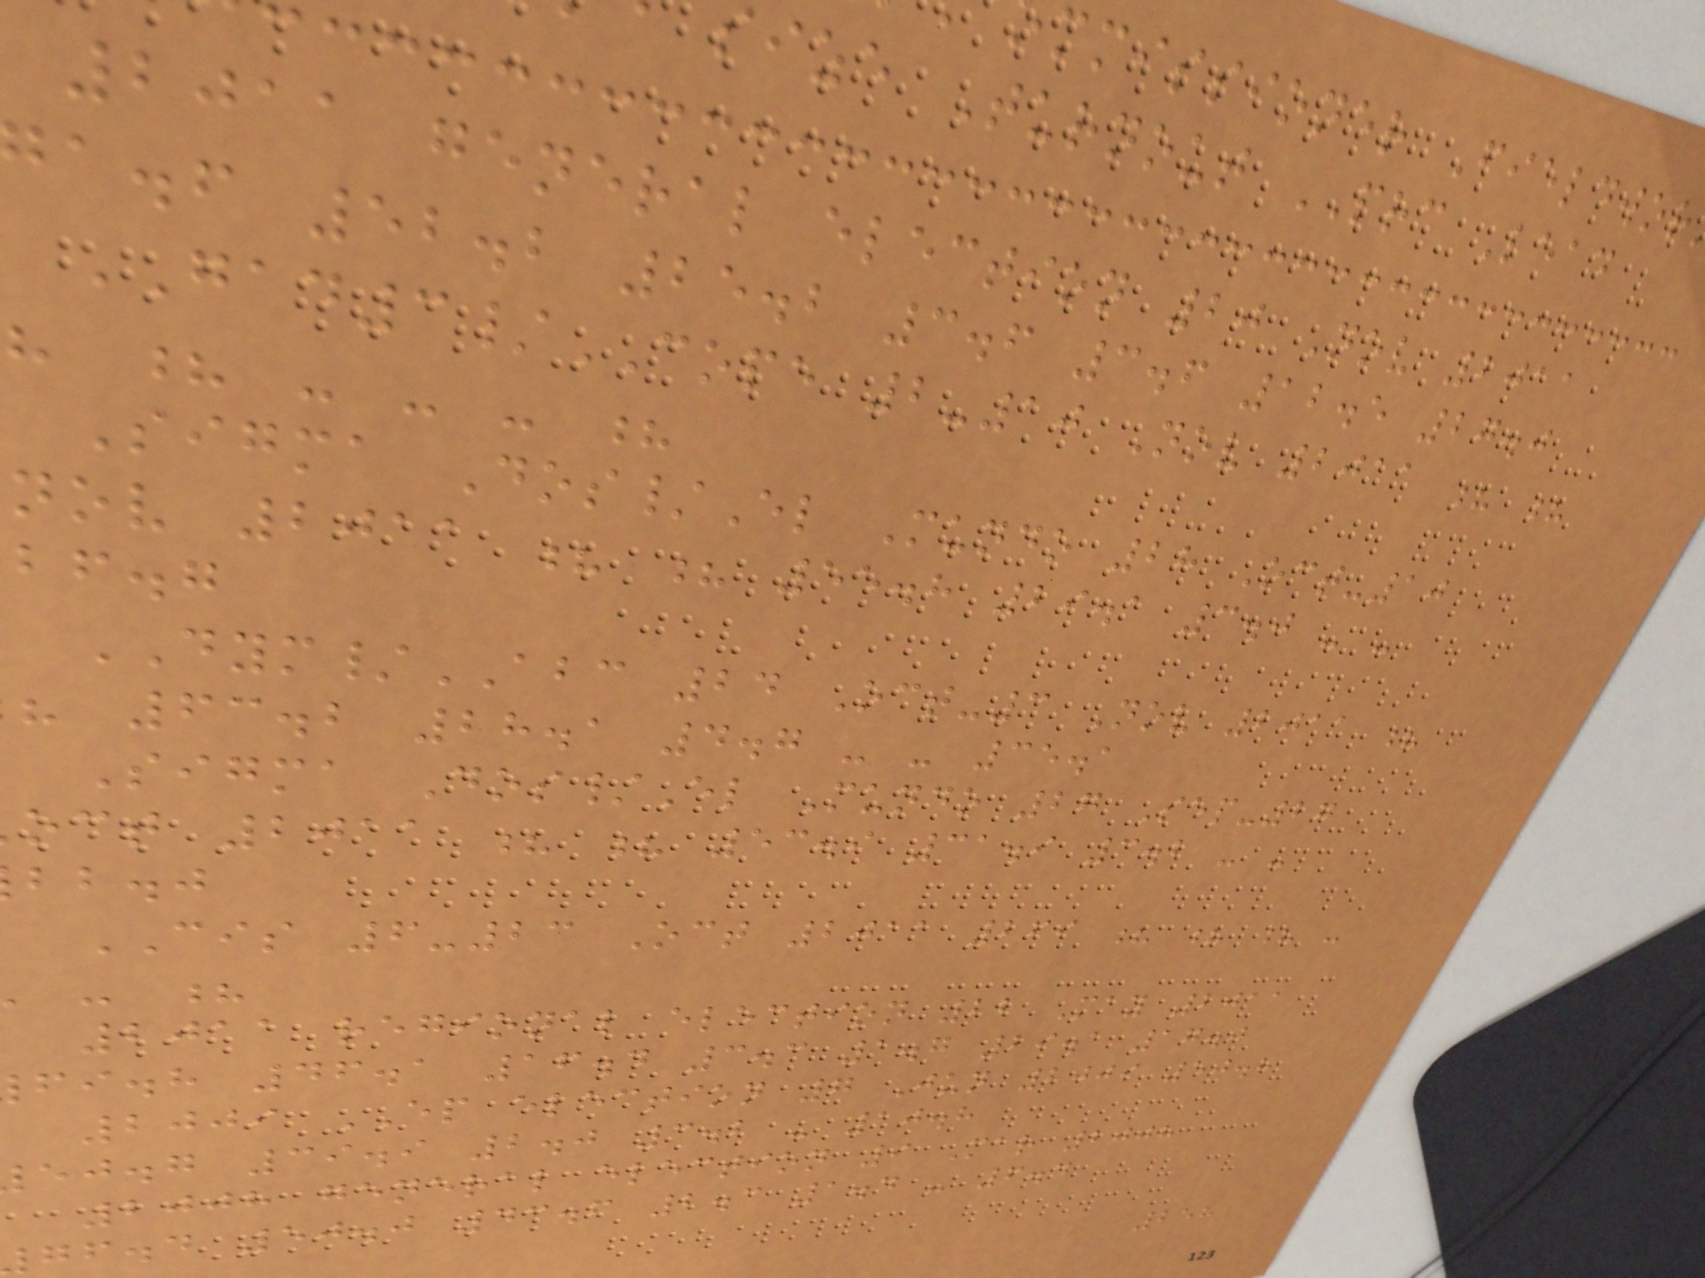mmissioner Fieldwor
size Turnout PRC Lead
2011 general election 20 Nov 2011
a.f 52.2 25.2 3.6 3.6 12.5 27.0
GAD3/COPE 2-10 Nov 2011 ? ?
? - - - ?
Sigma Dos/El Mundo 28 Oct-10
nov 2011 ? ? 55.8 29.1 3.0 - -
bf.g
DYM/ABC 24 Oct-3 Nov 2011 ?
63.2 28.1 4.7 - - 35.1
Sigma Dos/El Mundo 27 Sep-27
oct 2011 ? ? 53.9 31.9 3.2 - -
bb.j
CIS 6-23 Oct 2011 269 ? ? ? -
- ?
2011 regional election 22 May 2011
fi.h 46.1 16.4 3.3 1.7 29.1 17.0
2009 EP election 7 Jun 2009 50.8
ej.g 39.9 2.0 3.2 - 10.8
2008 general election 9 Mar 2008
gf.d 50.0 43.6 2.3 1.4 - 6.4
258
